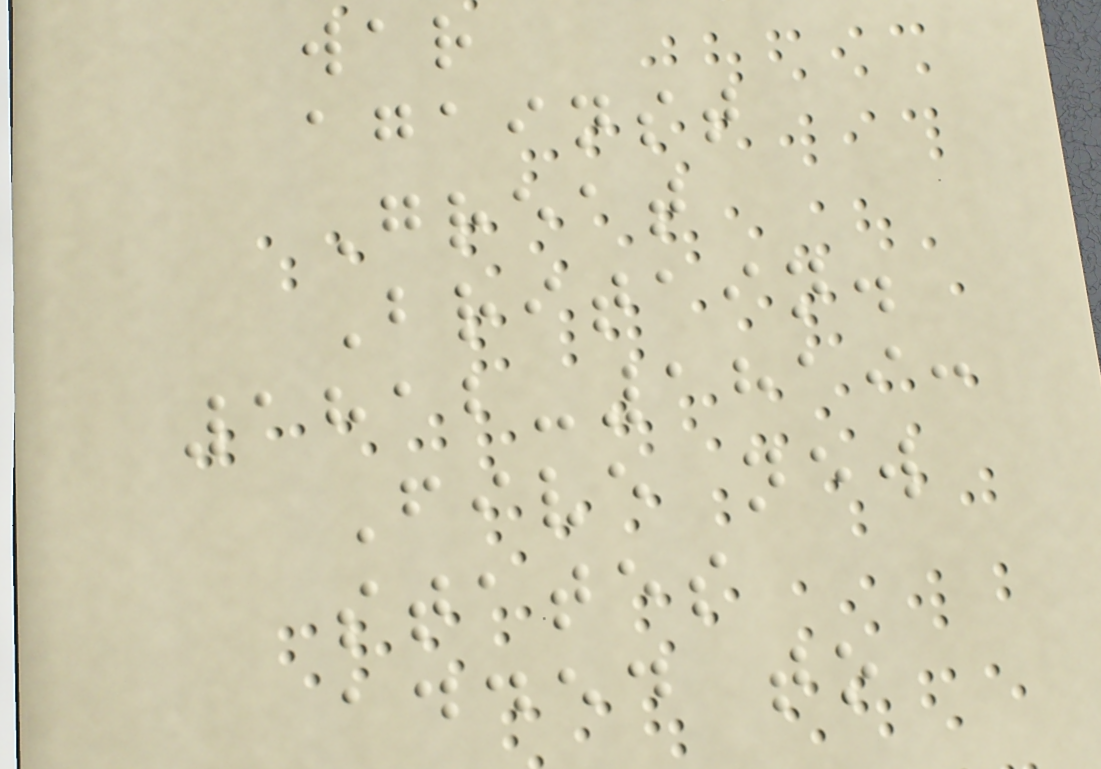war
against
Great
Britain.
1812-1819:
Five new
states
added to
